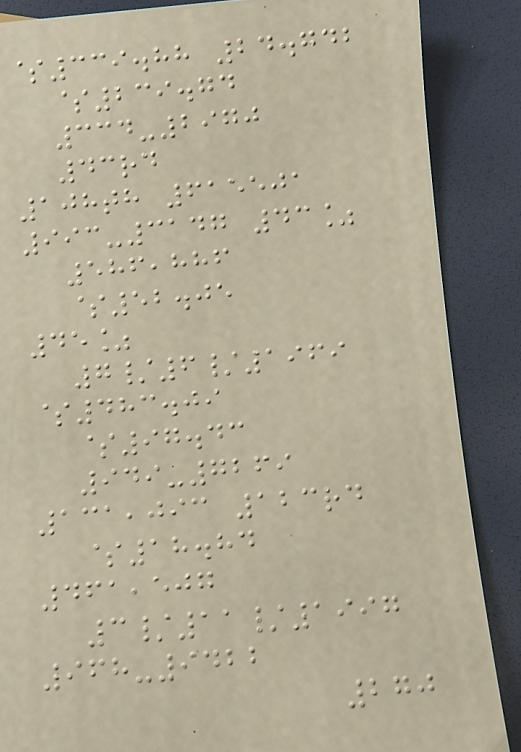$339.88 24.742
$239.74
334-2970
43rd
108th 615501
993-3147 43%
586,886
$52.05
45%
7/6/1969
$483.09
$97.43
949-7269
131,093 123rd
$18.84
461,507
3/11/1997
968-9422
270
